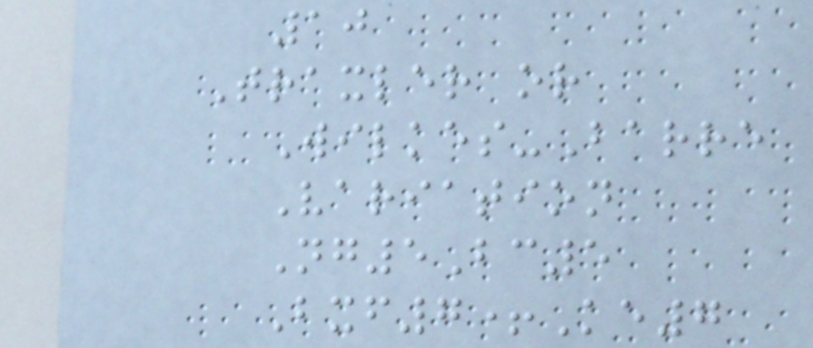10
Traxler or
Wilkes-Barre
Variation
Ng5Bc5
Bxf7+Ke7
